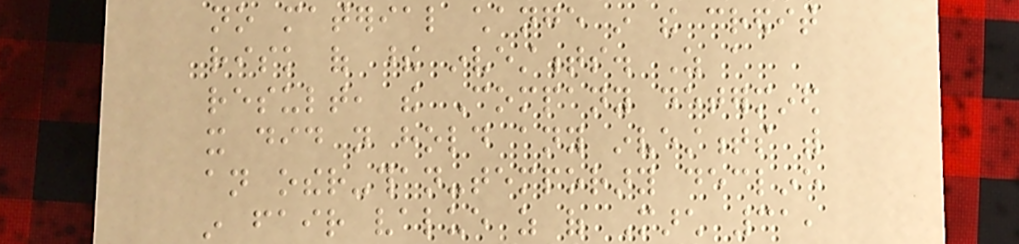no material change in the credit
risk of these investments. As a
result, the Company determined
it did not hold any investments with
an other-than-temporary decline
in fair value as of March 31,
